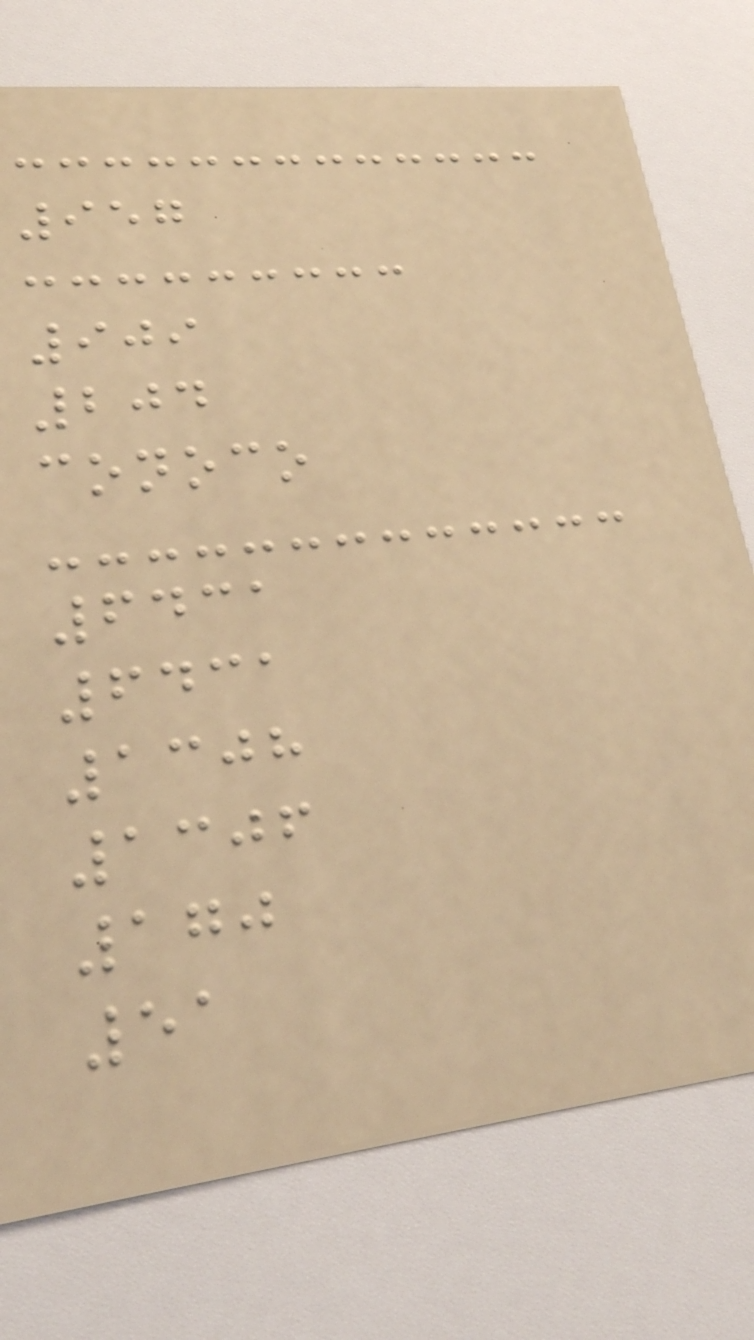957
909
204
conoco
6431
6431
1308
1306
170
51
